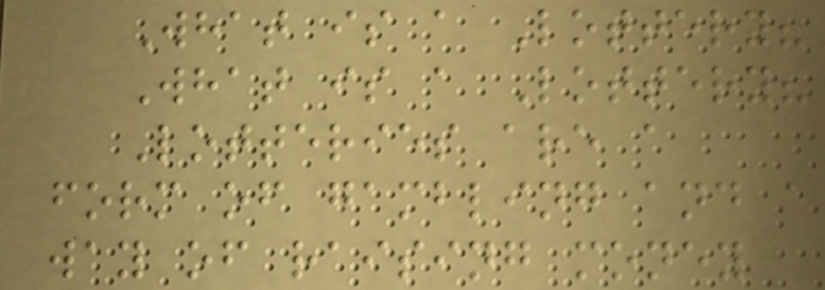What is a Lottery?
What is a Lottery?
Lotteries are a
form of gambling and a
way of raising money
